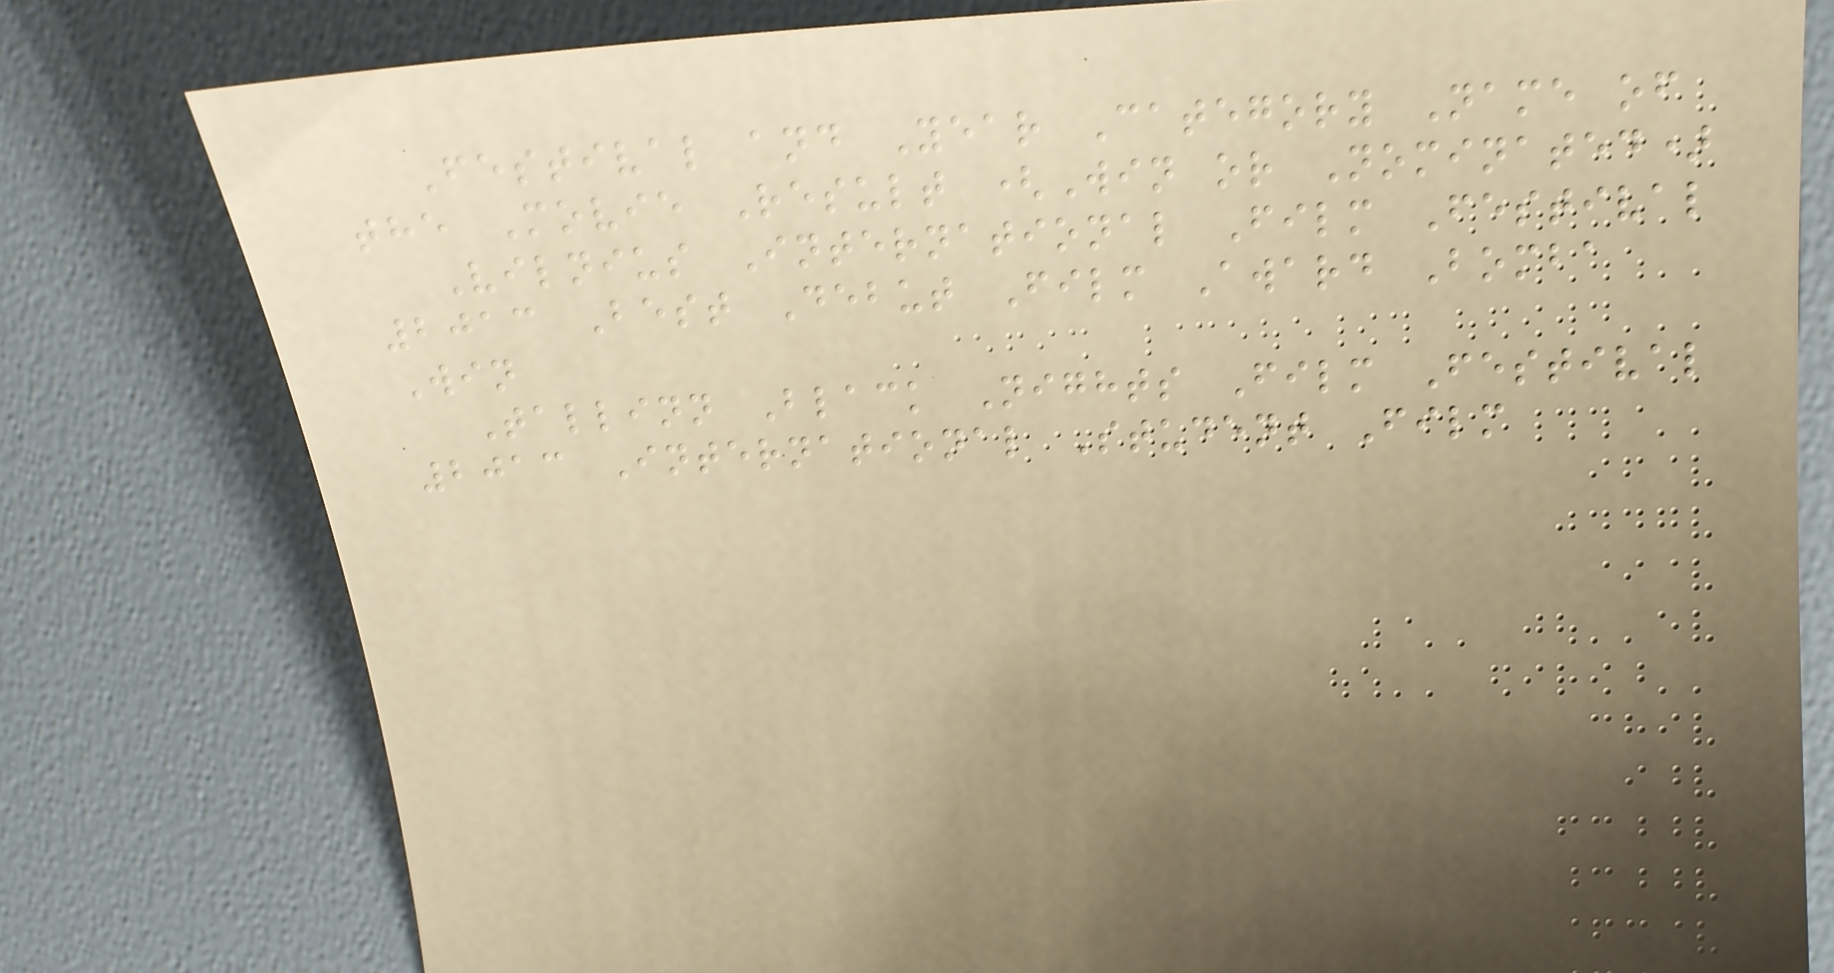Festival and Year Category Name of
the Movie Result (Win or Nominated)
Vilnius International Film Festival
2013 Best Debut Film Award Bomba
Win
Tallinn Black Nights Film Festival
2013 International Student Film
